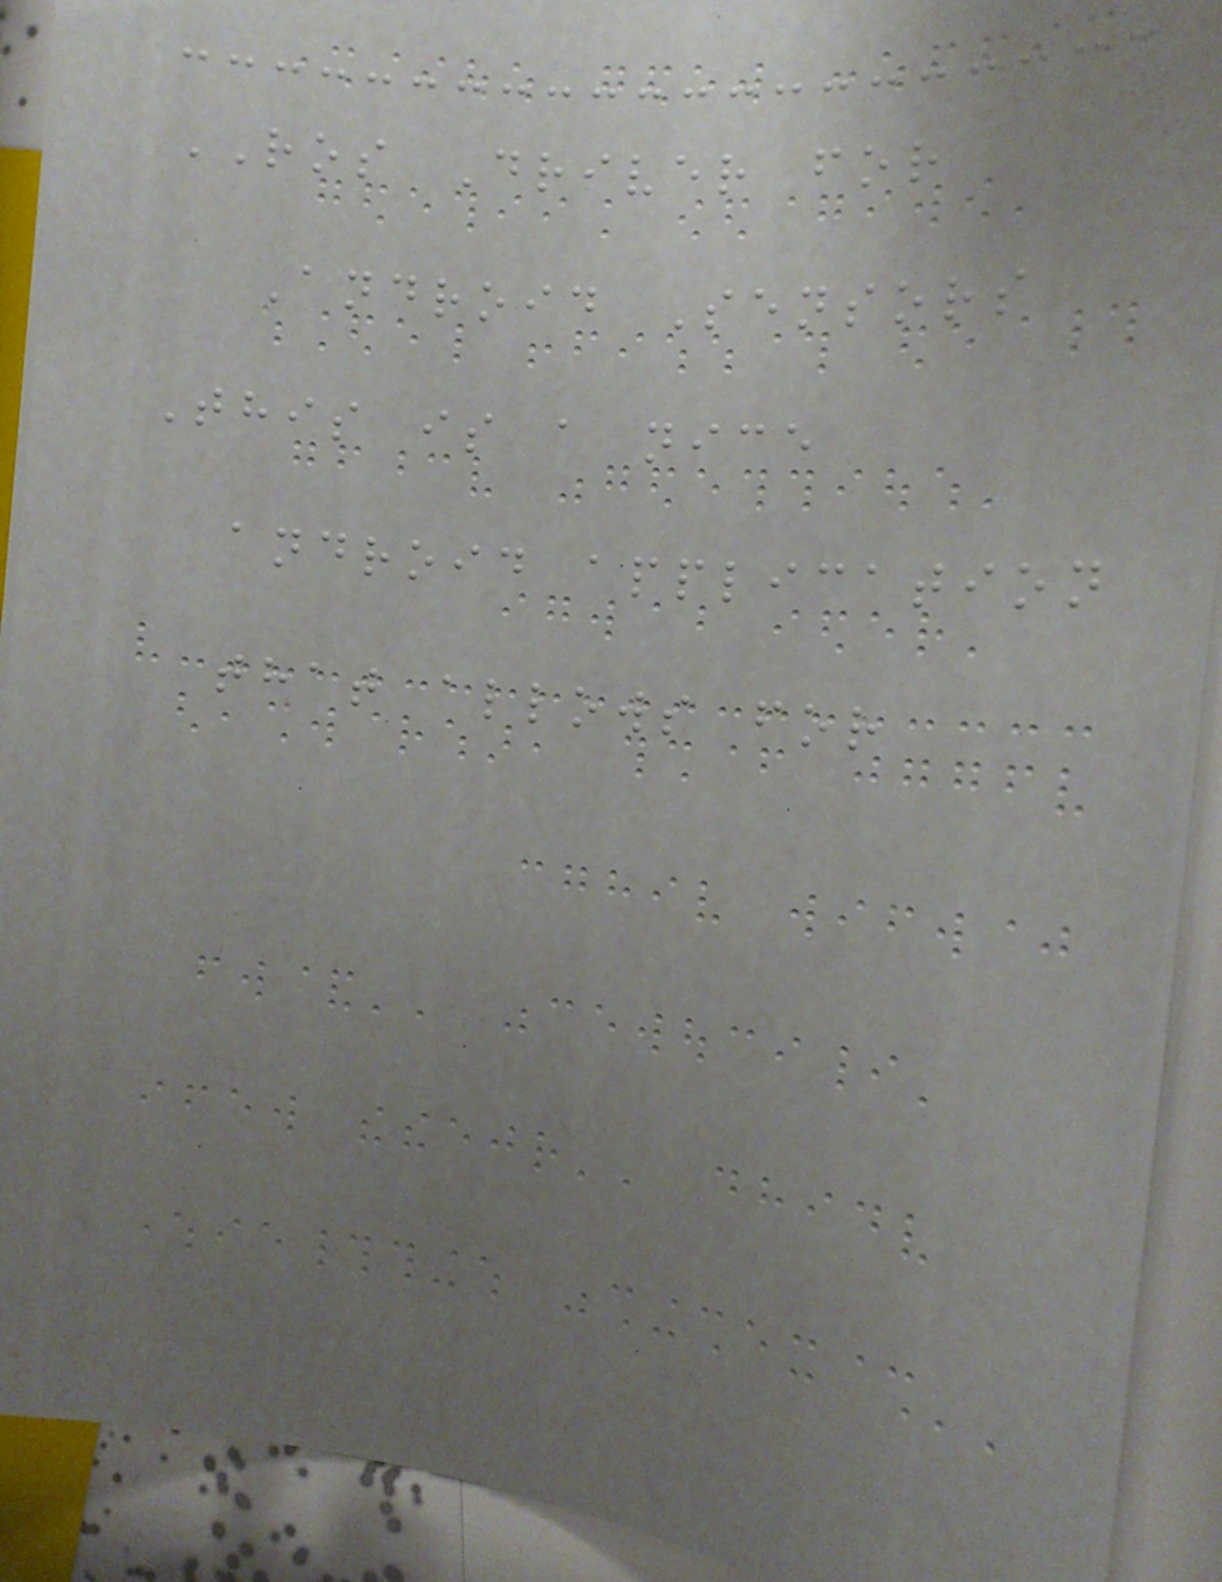ROS Driver for
Android Sensors
This is a nice
android application
that allows for
